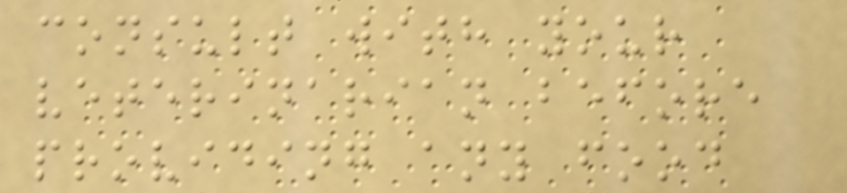consult with your
veterinarian before
providing any food
